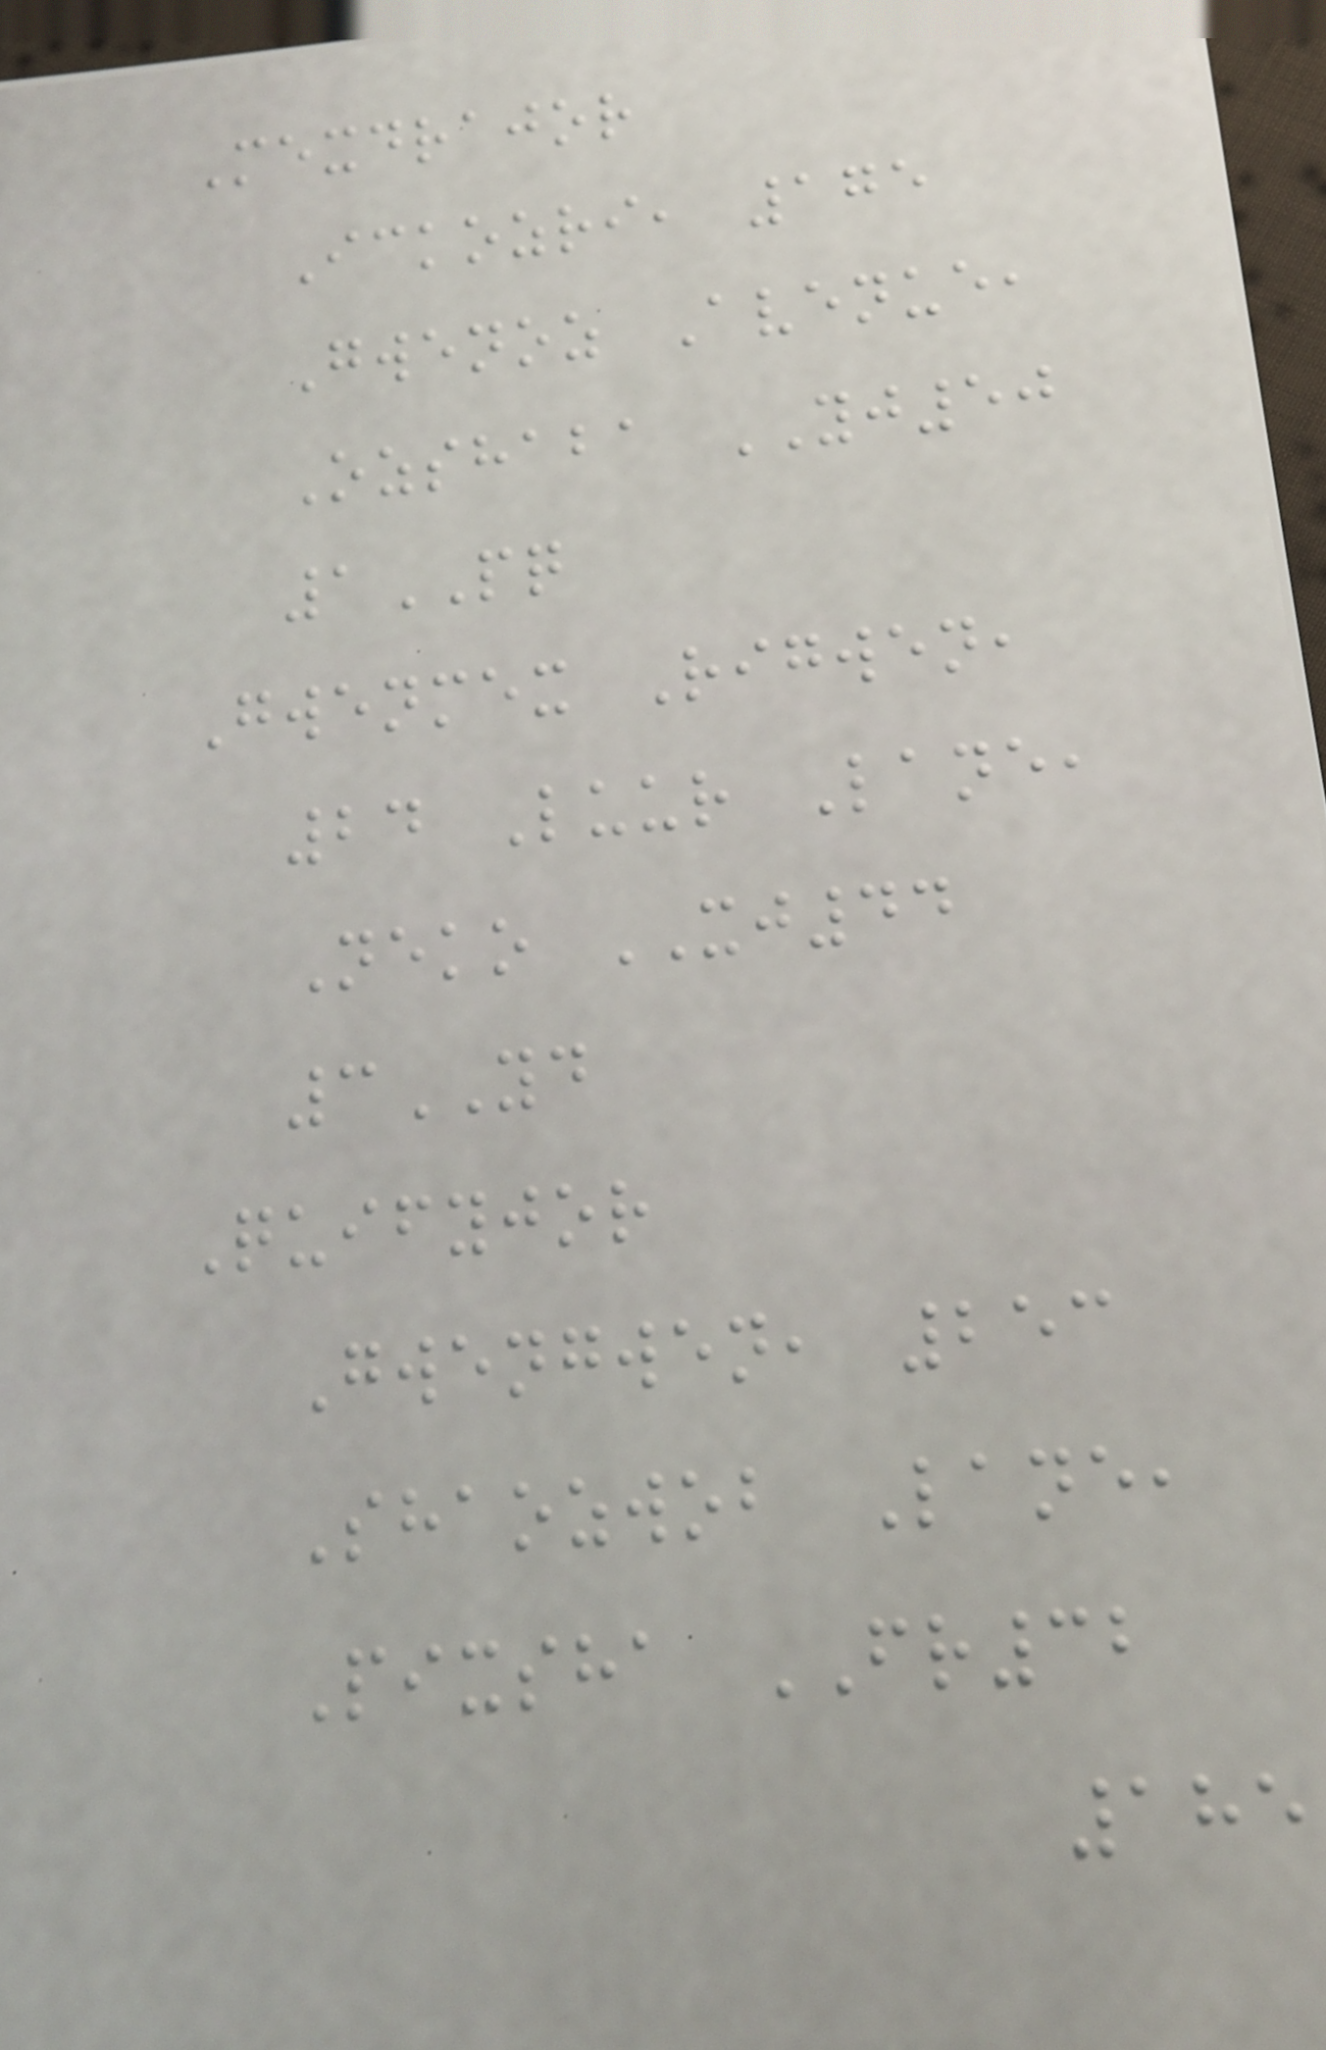Mexdrajor
Ickozri, 175
Gwenoz Avenue,
Ozshaba YJ50
1PQ
Gwenmex Rigwen,
24 Luur Lane,
Neko XJ44
3YD
Quifyjor
Gwengwen, 253
Shaozwob Lane,
Pixsha FR32
185
